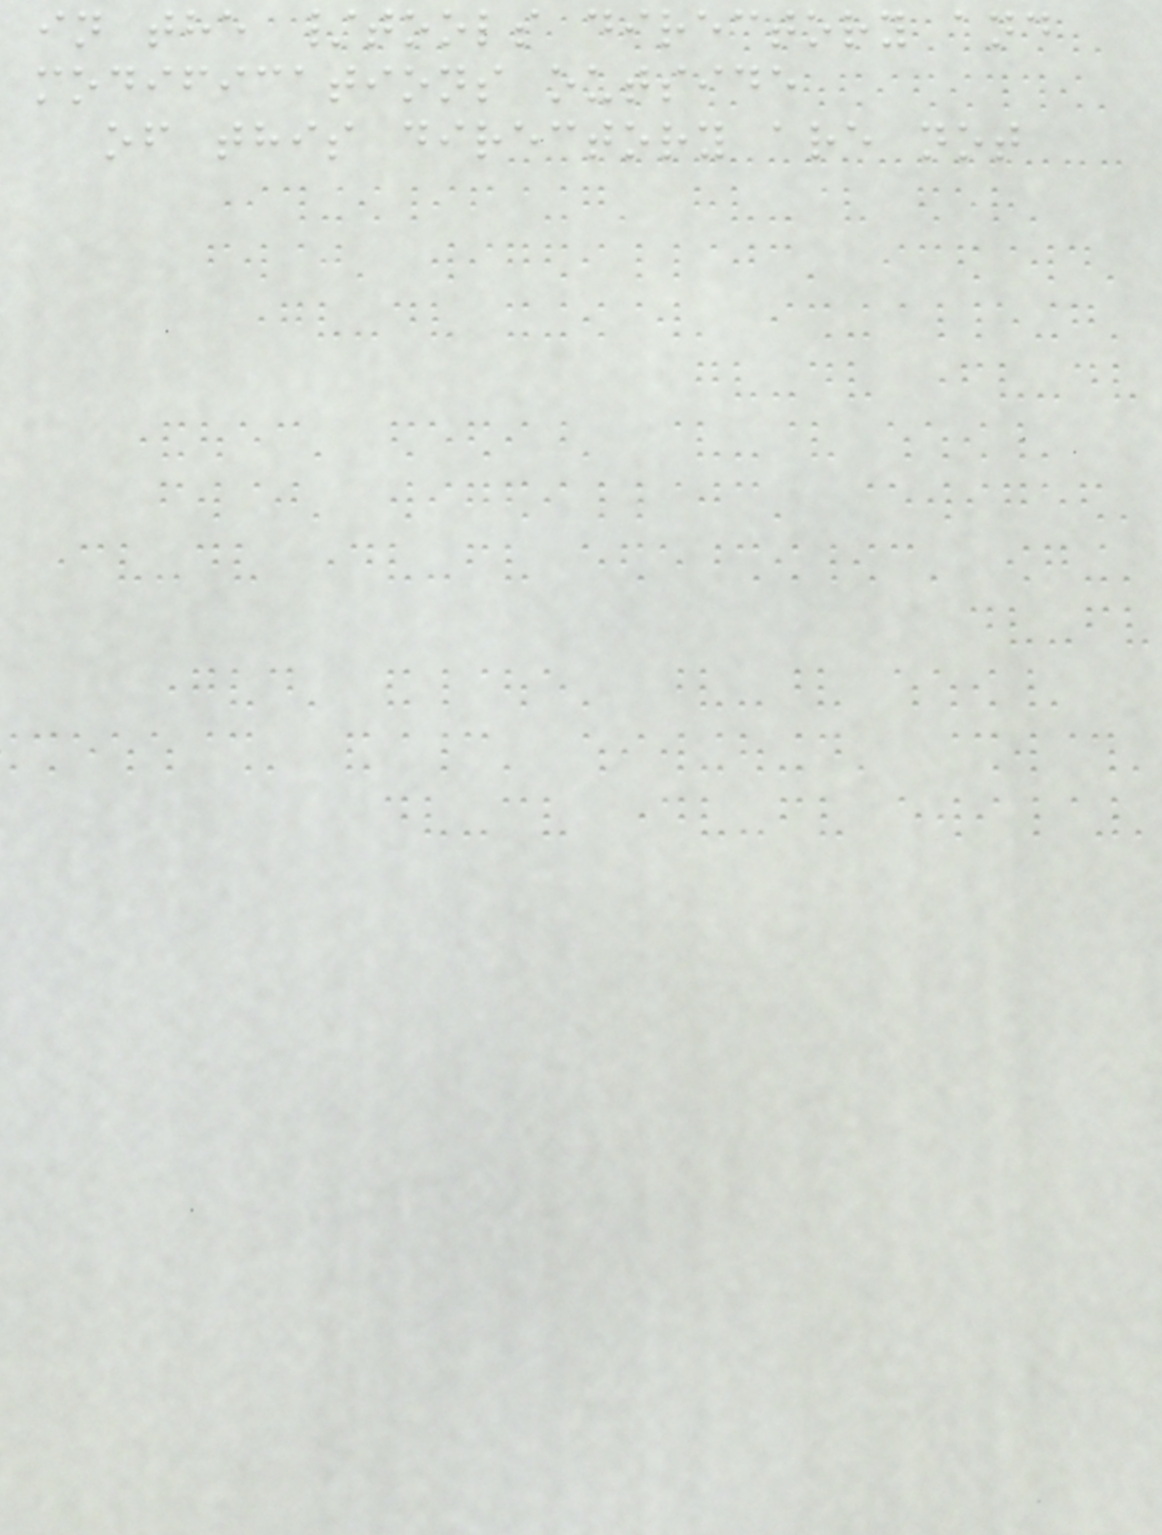in the /tools directory and
modifications outside
of this directory are not
